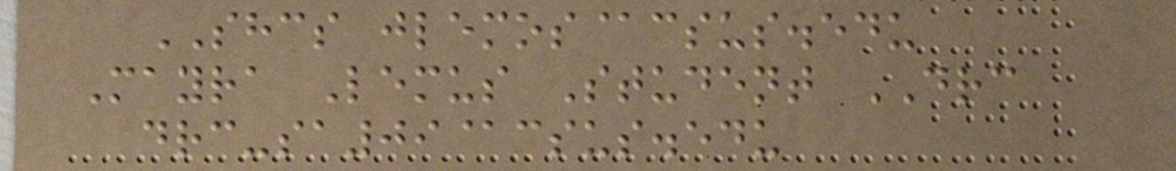SHCS jlemos@csus.edu
Mayra Lemus Student DRC
drc-sa09@csus.edu
